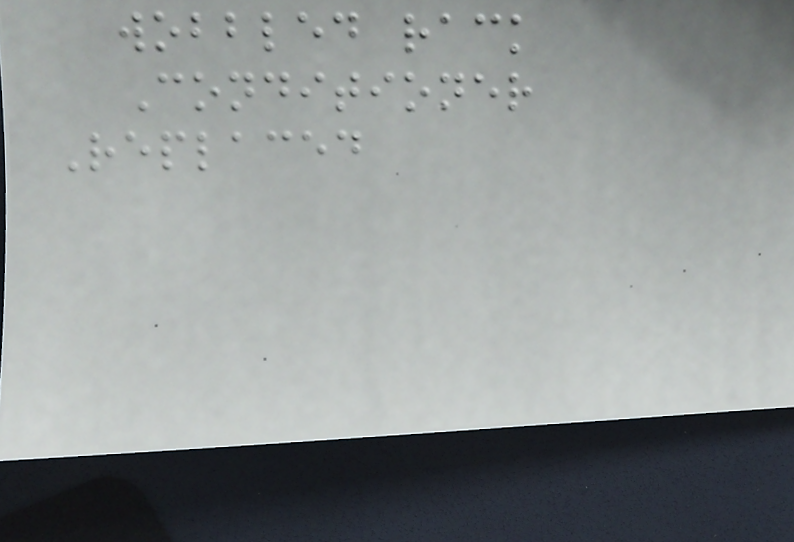wobbled rack
Conditioner
Replaced
